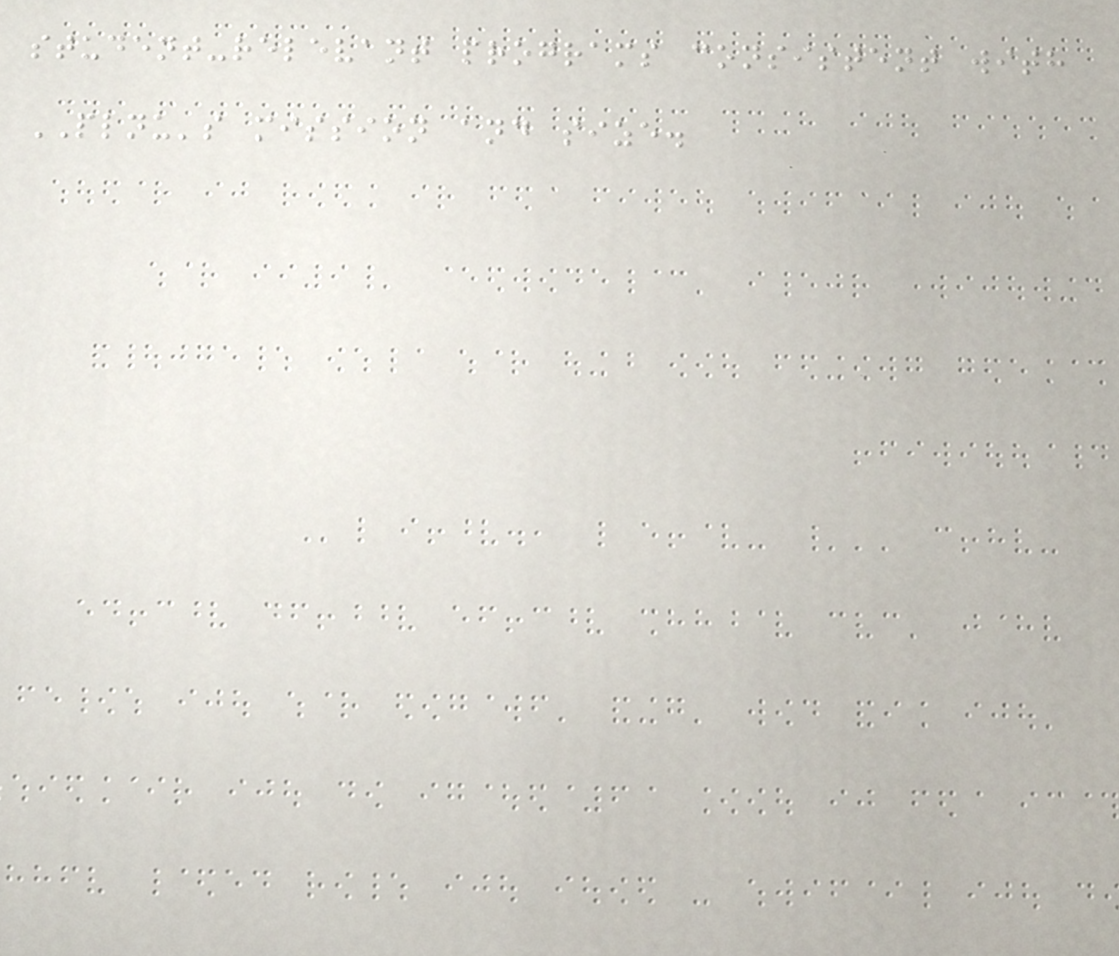student-relevant programs consistent with
PLNU's mission and size.
